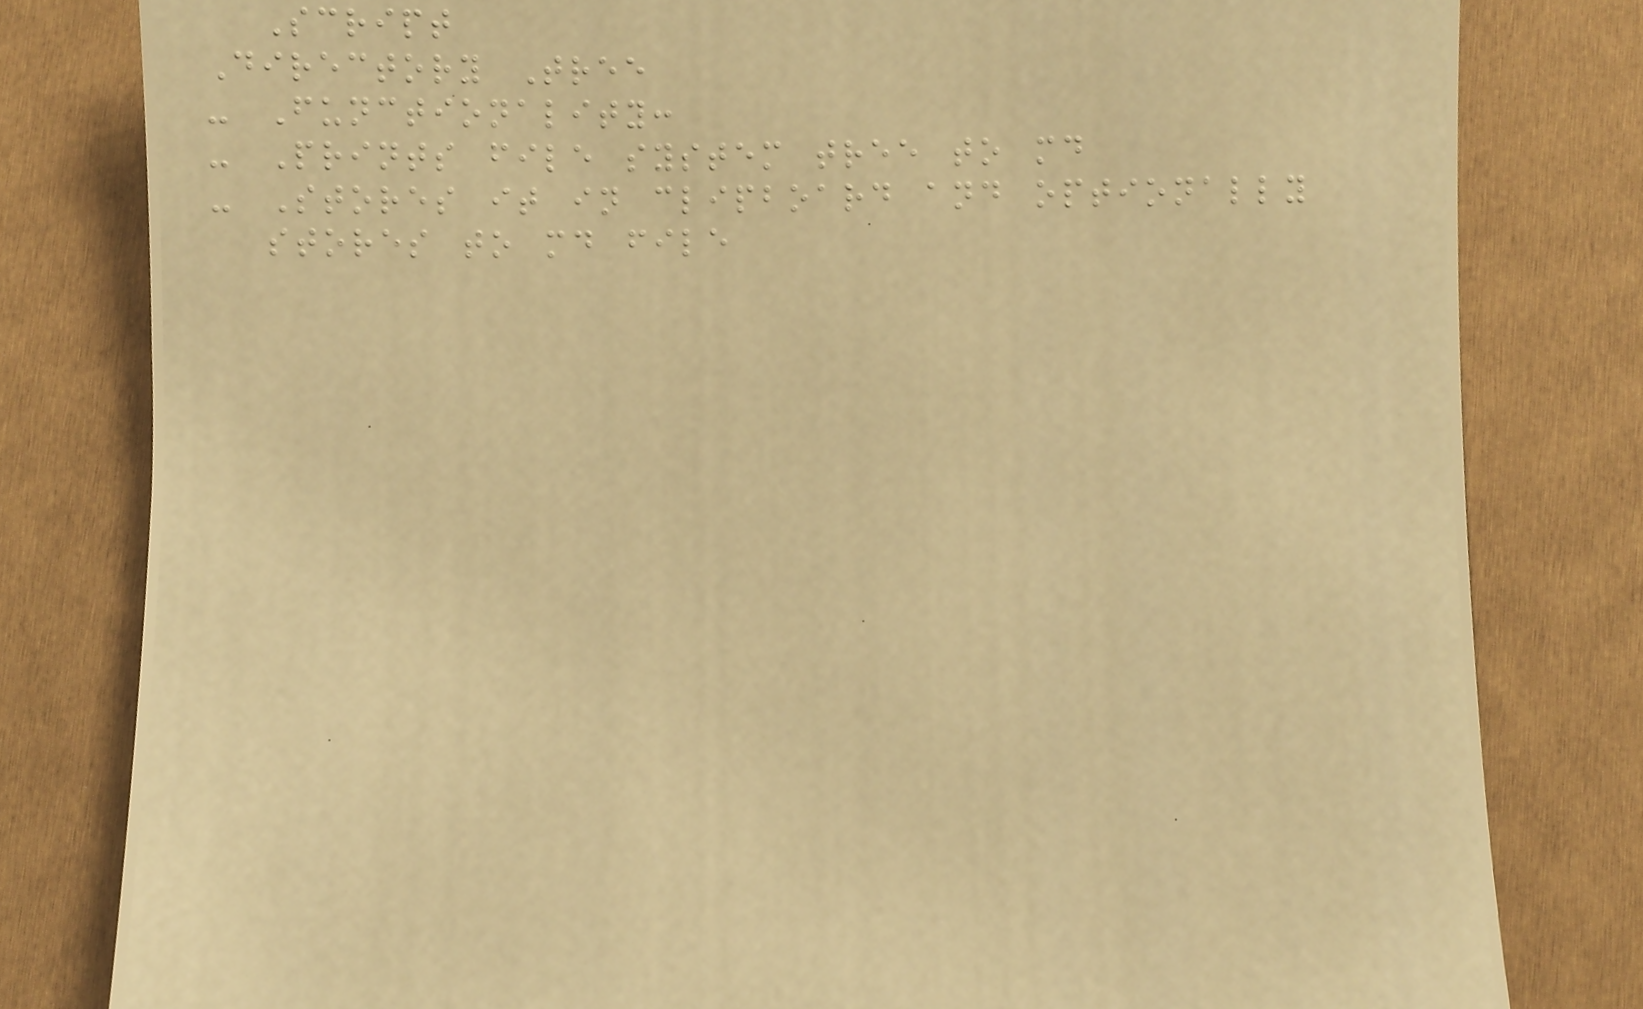Script
Directory Tree
- Functionality:
- Prints file system tree to md
- Stores it in clipboard and optionally
stores to md file
